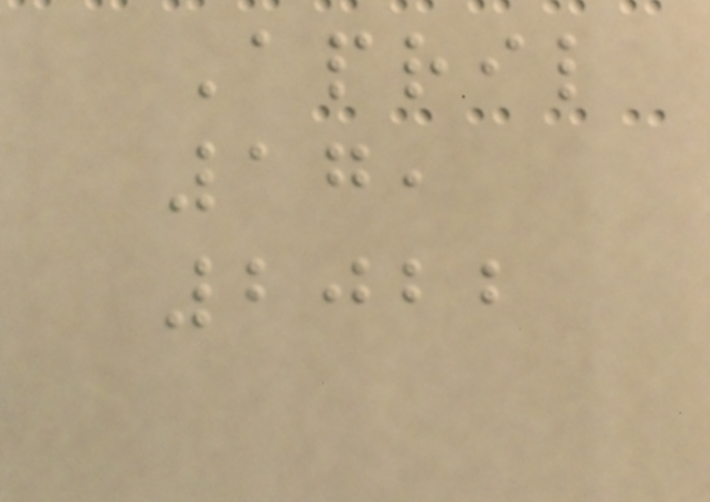April
17,
2022
